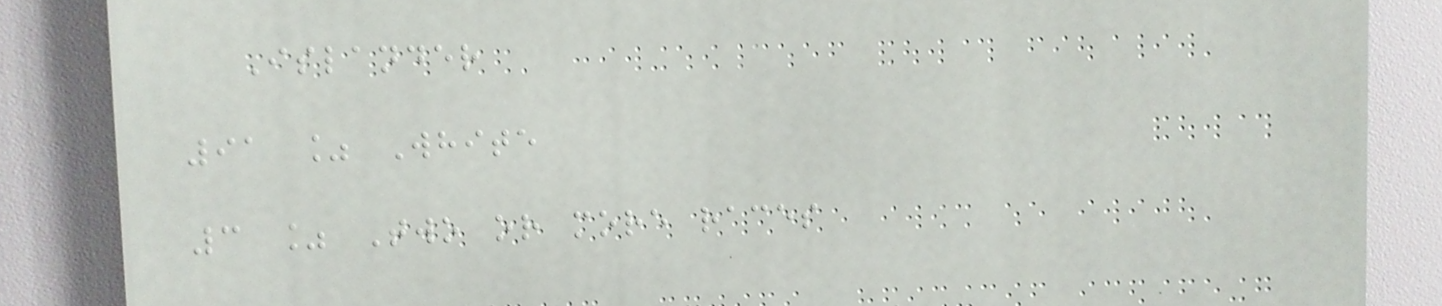Islander
91 % White
3 % Two or more races
